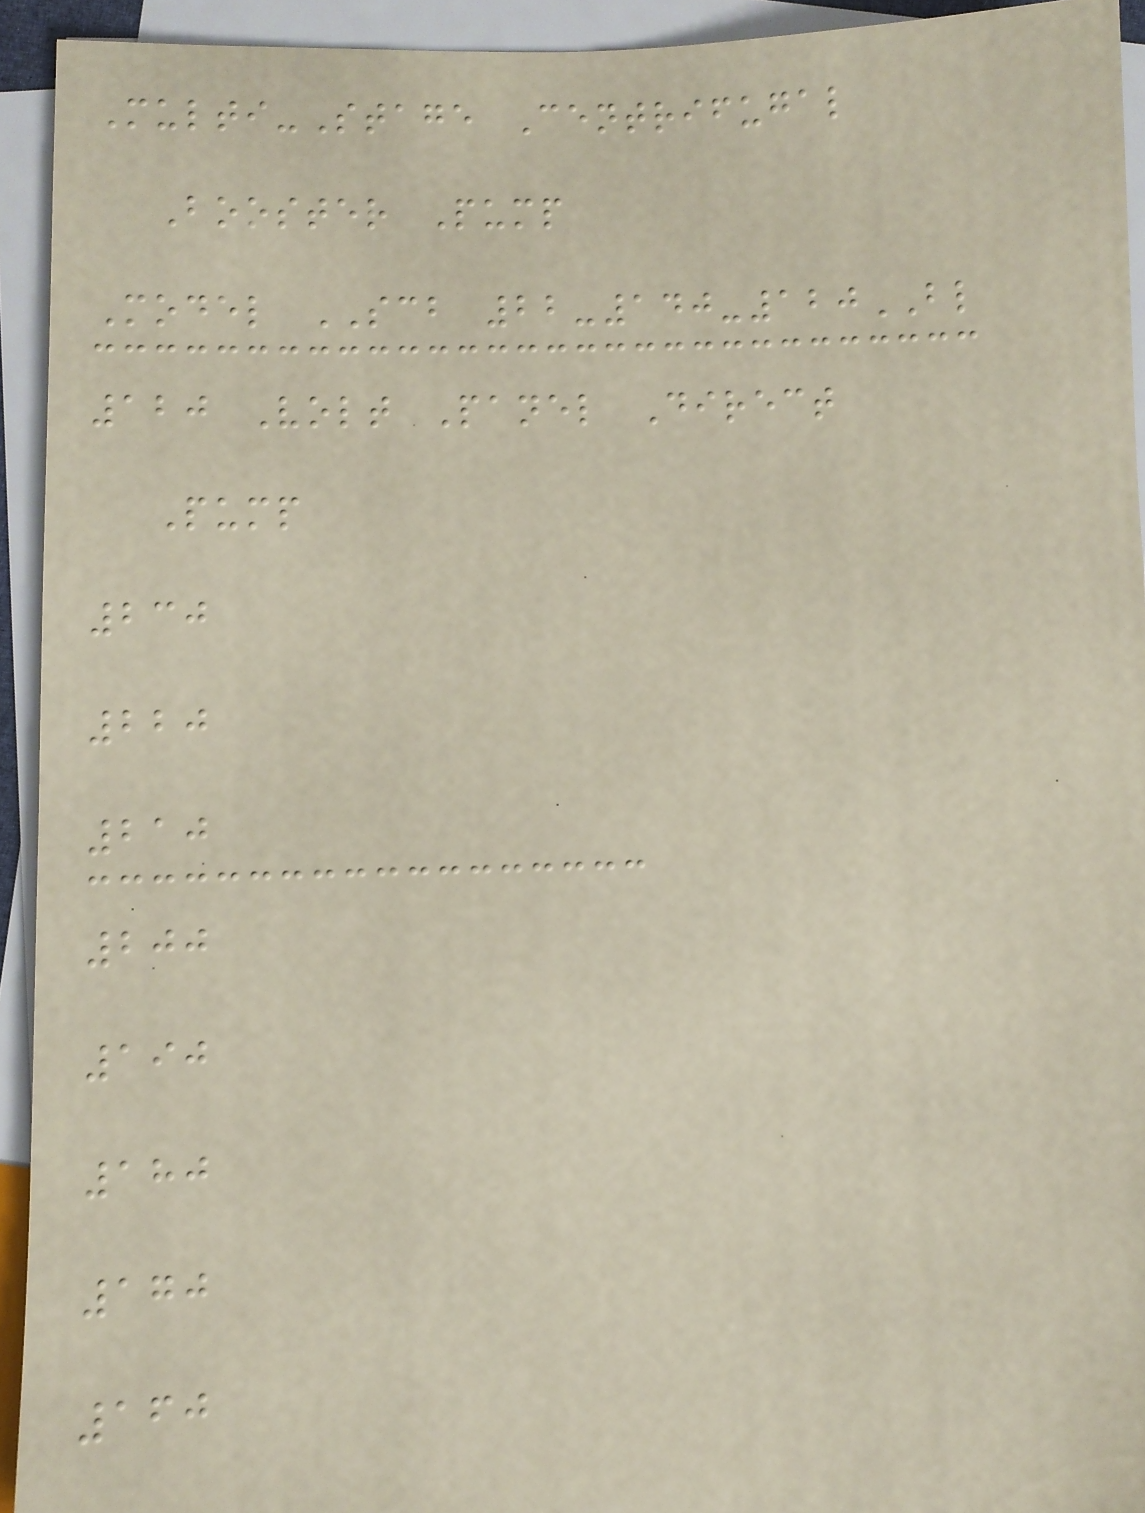Multi-Stage Centrifugal
Booster Pump
Model SCB 22-140-120BL
120 Volt Panel Direct
Pump
230
220
210
200
190
180
170
160
